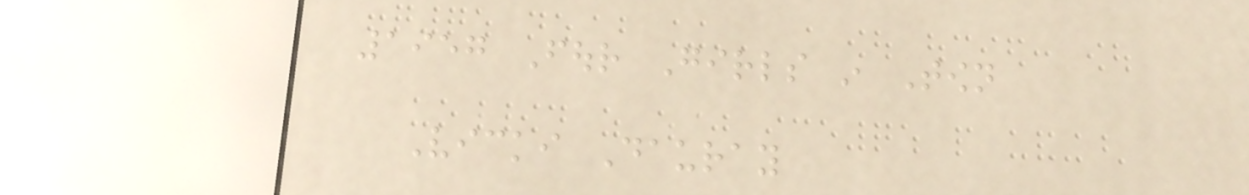1957 Four Girls in Town
Vicki Dauray
